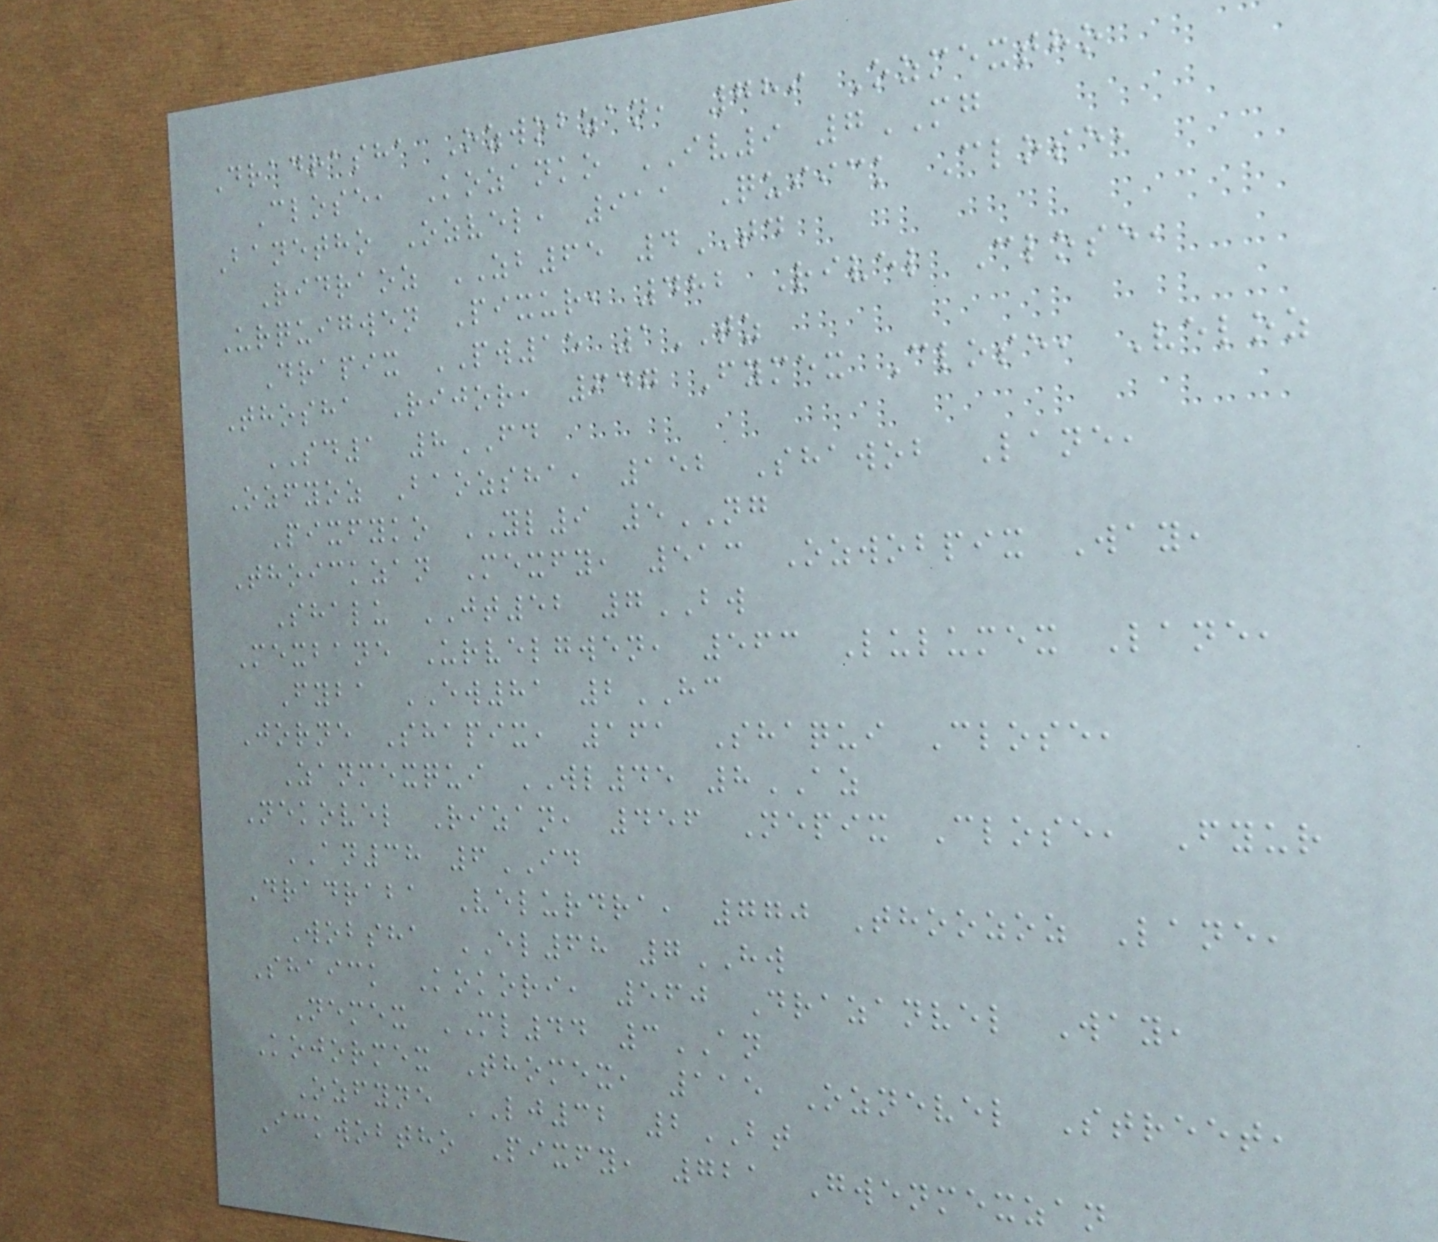Dradrasha Ozwobzan, 789 Ozmextho
Close, Kozanko IV9 7MG
Banetho Ozvel, 911 Quiick Close,
Ridraoz ZB65 4TD
Urquigwen Pixur, 482 Rivel Close,
Drapix PW15 1TZ
Thosha Rijor, 647 Fymex Close, Veloz
SD1 8FD
Ozfyoz Baozsha, 152 Shawob Lane,
Pixfyko YL9 5NG
Thoickzan Mexfy, 513 Ozwobpix Way,
Shalu JT52 7BW
Mexbane Urvelgwen, 563 Lulumex Lane,
Fyba EW81 2HC
Jorne Shapix, 161 Shaqui Close,
Zanmexqui WL45 8AZ
Nekovel Rizan, 456 Nepix Close, Fyur
AN38 6ID
Dradraba Velurdra, 770 Thoozoz Lane,
Wobsha EL68 7HW
Shaick Kokori, 560 Drazanvel Way,
Nemex ML44 3AN
Kojormex Thomex, 115 Oznevel Street,
Ozfyne LJ32 2BT
Ickwobtho Pixfy, 721 Gwenmexzan
